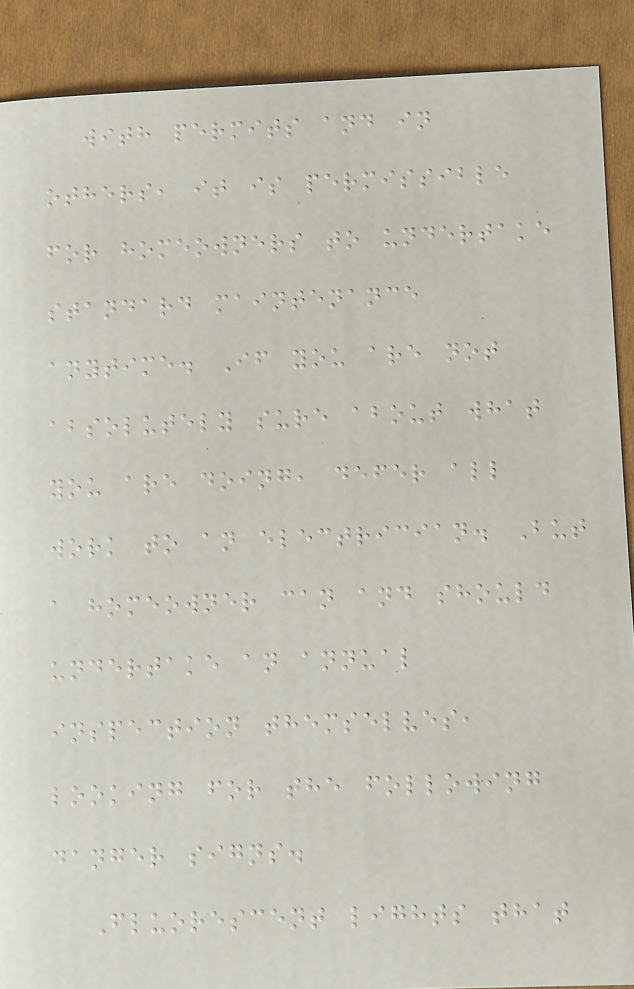with permits and in
others, it is permissible
for homeowners to undertake
standard maintenance
anytime. If you are not
absolutely sure about what
you are doing, defer all
work to an electrician. But
a homeowner can and should
undertake an annual
inspection themselves,
looking for the following
danger signs.
Fluorescent lights that
